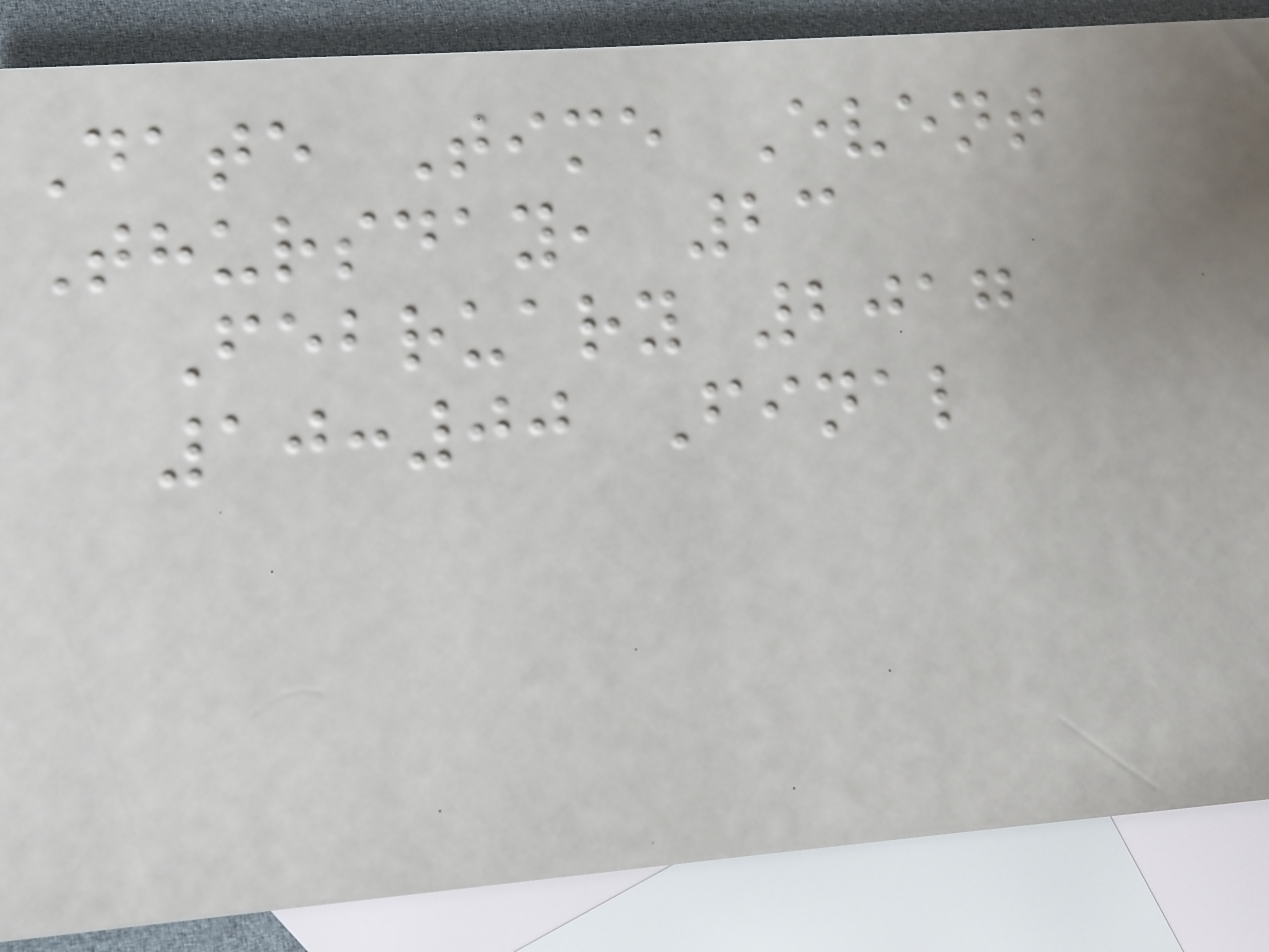Date Time Event
Thursday, 23
February 2017
10:00 Final
